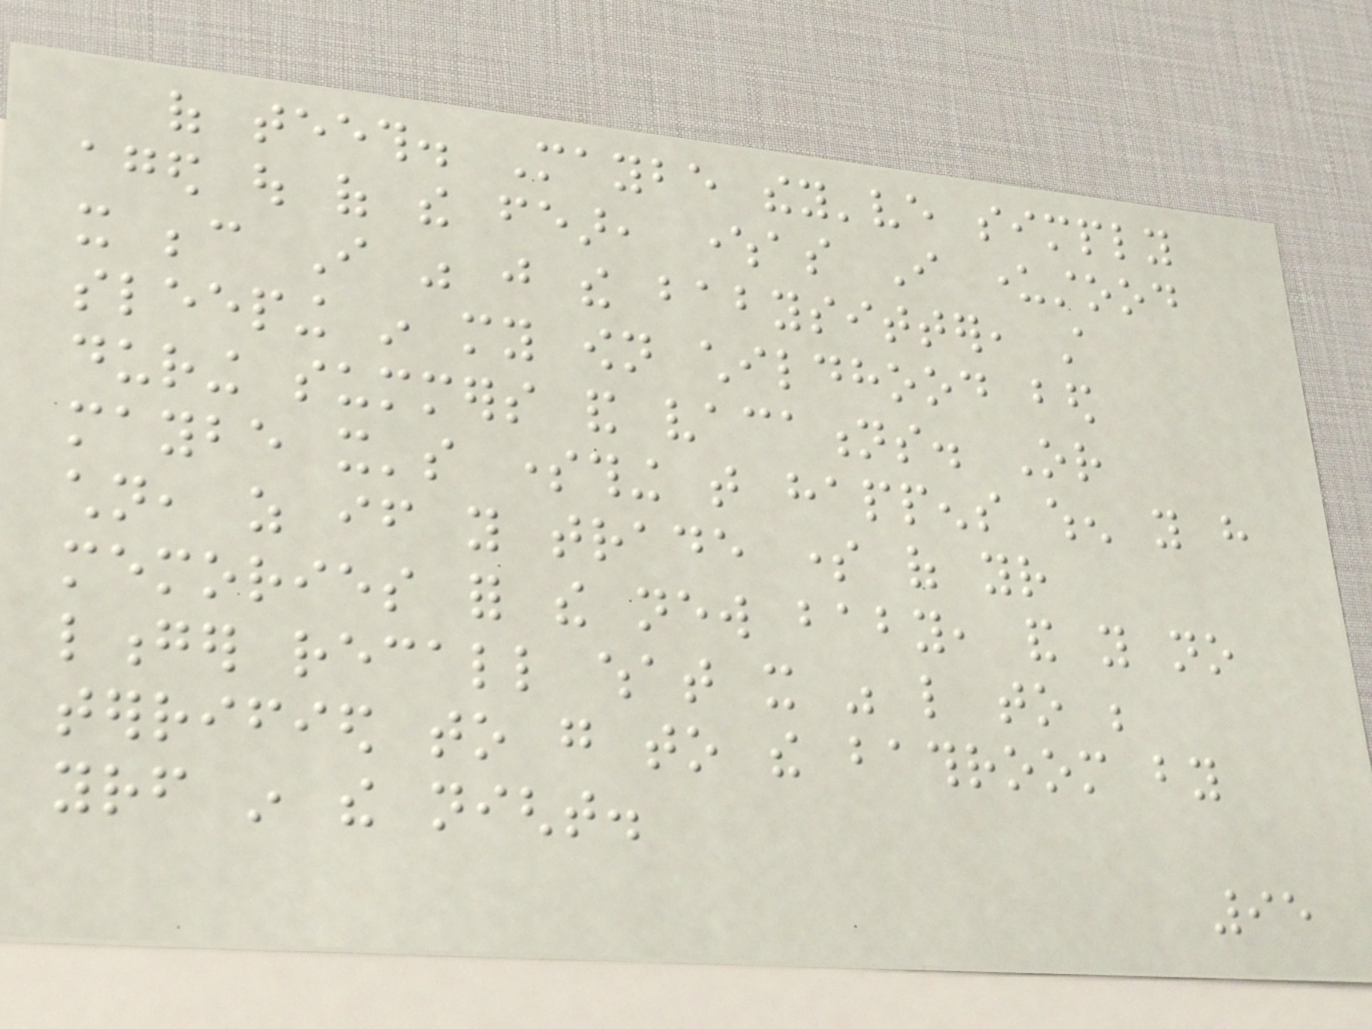of teeth. Maybe they've simply
aged out of the fear, whereas I understood
it because I was just the babysitter, still
sleeping in my own childhood bed
during summers and vacations. Or
maybe it's something that happens when you have
children, as if you trade some of your
memories for the new baby, and you no
longer recall what it was like to be
terrified to go to the bathroom by
yourself in the night.
95
